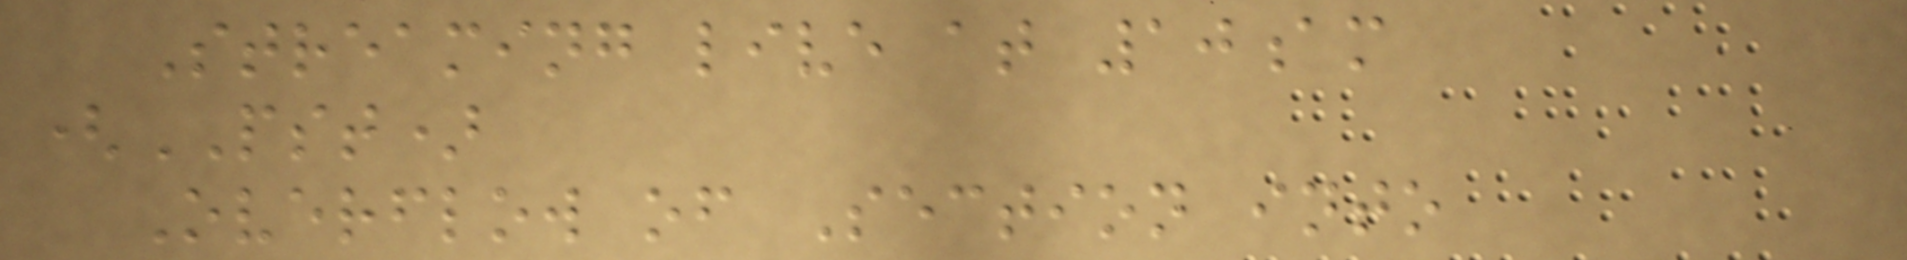Streaming live at 10am
(PST)
Overflow of Section into
